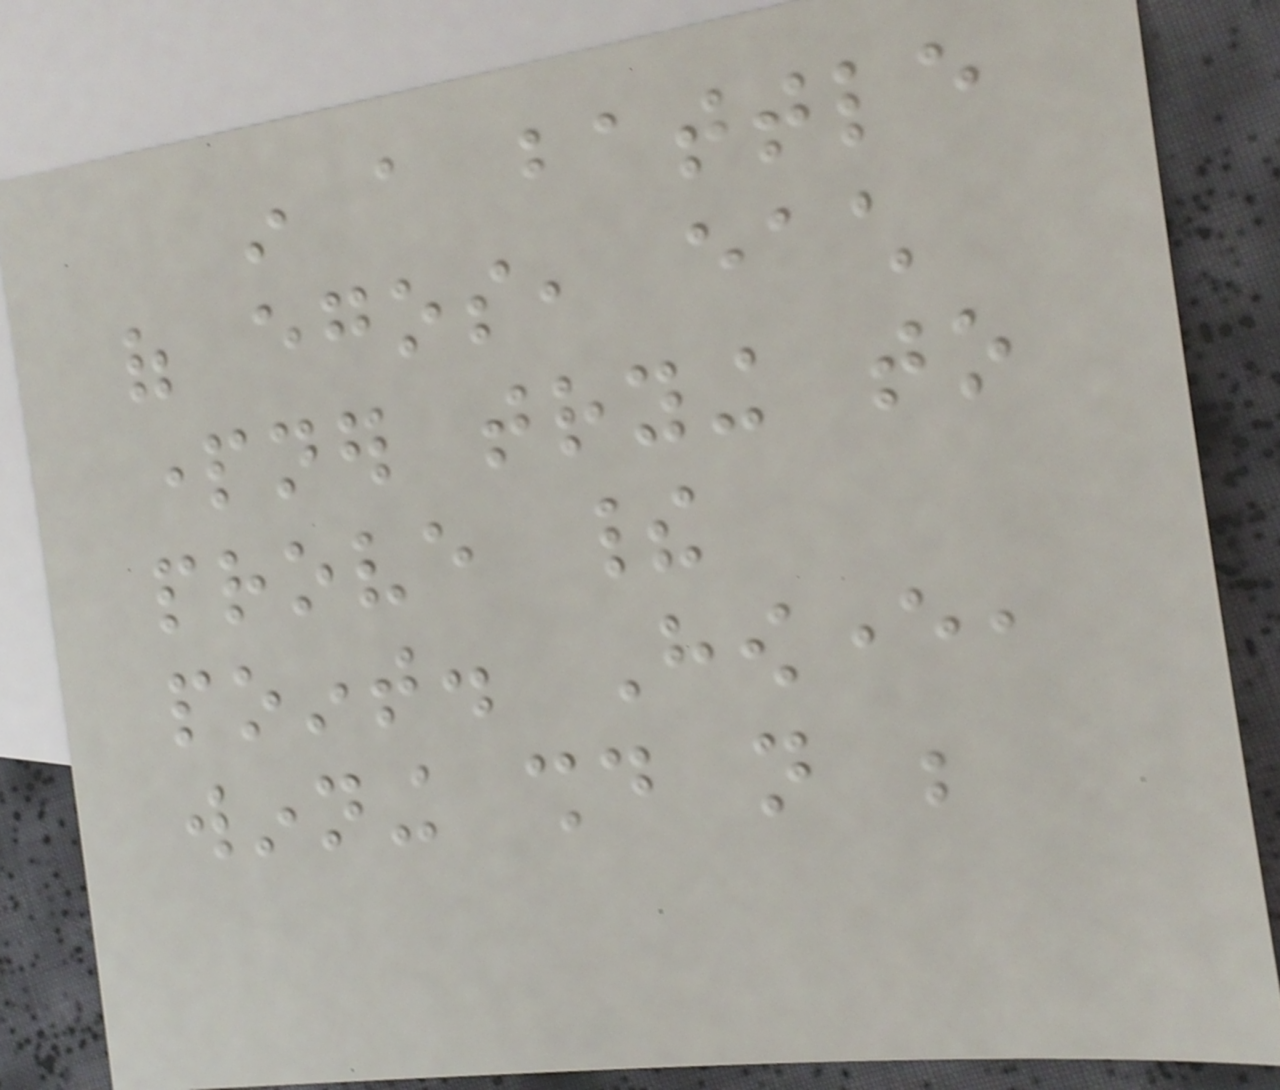in a battle
of egos, each
partner trying to
prove their
point. However,
winning should not be
